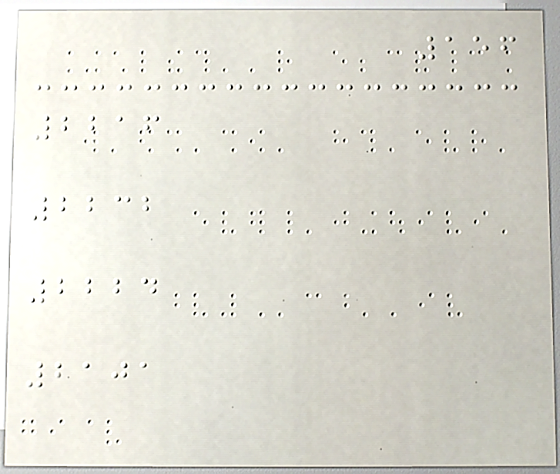156
2216
2232
2224
2101
